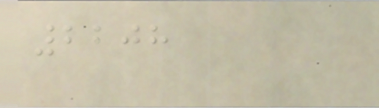2208
